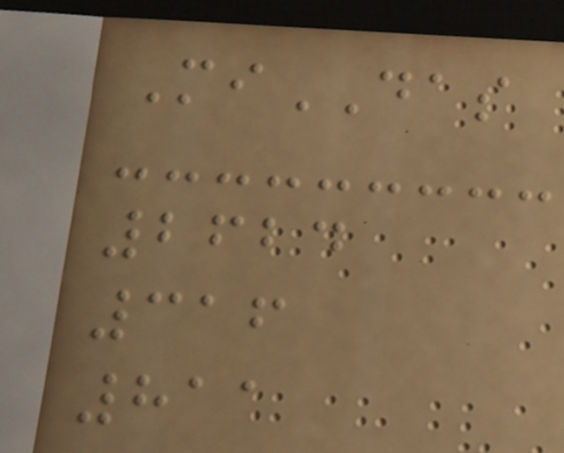MiDAS
2624
316
811
